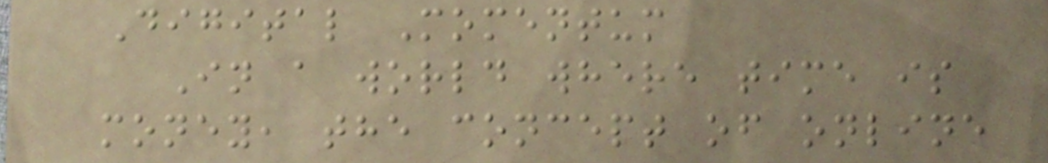Digital Momentum
In a world where time is
money, the concept of online
